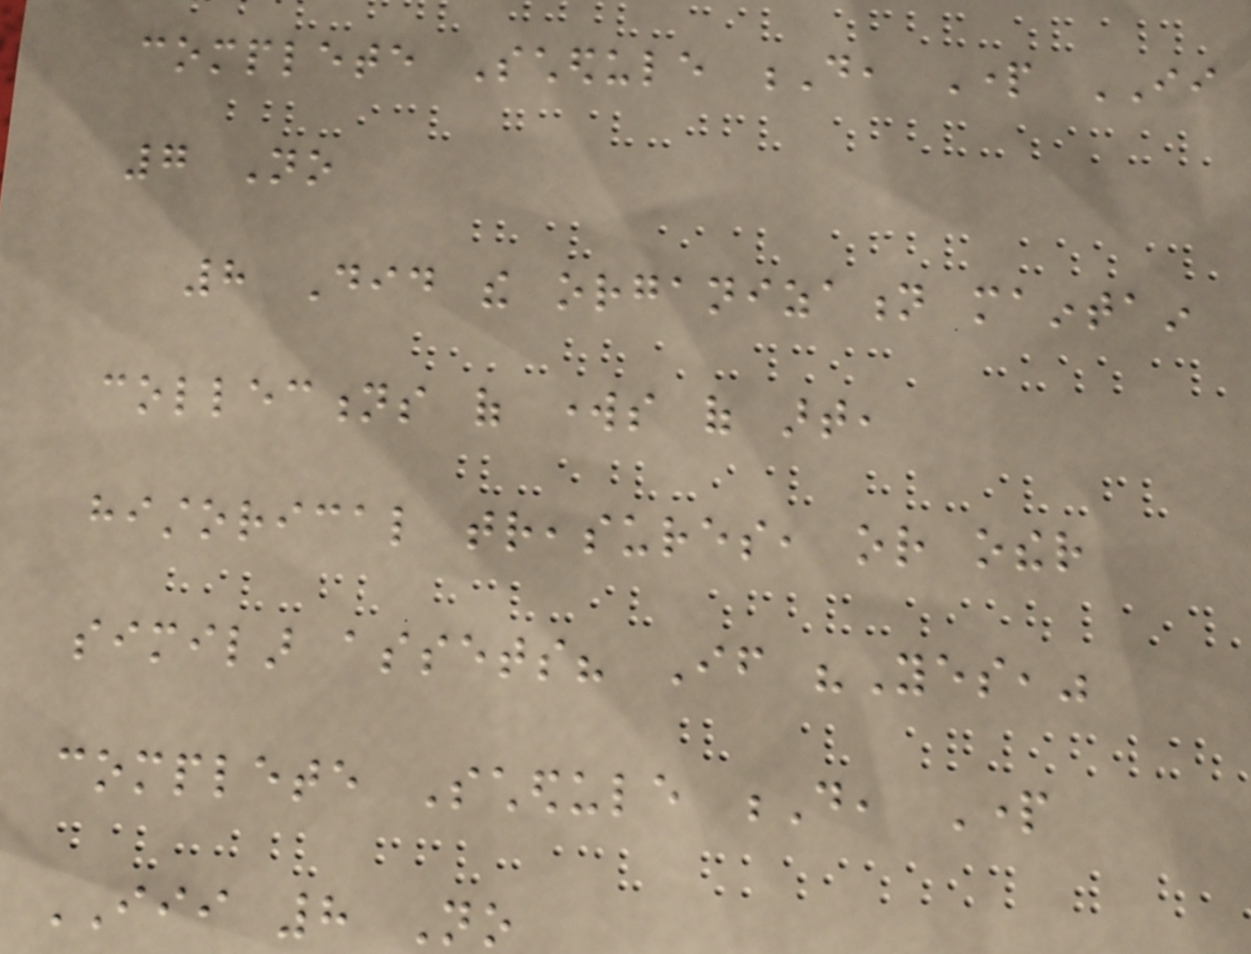complete Schedule D, Part II
7 No
8 Did the organization maintain
collections of works of art,
historical treasures, or other
similar assets? If "Yes,"
complete Schedule D, Part
III 8 No
